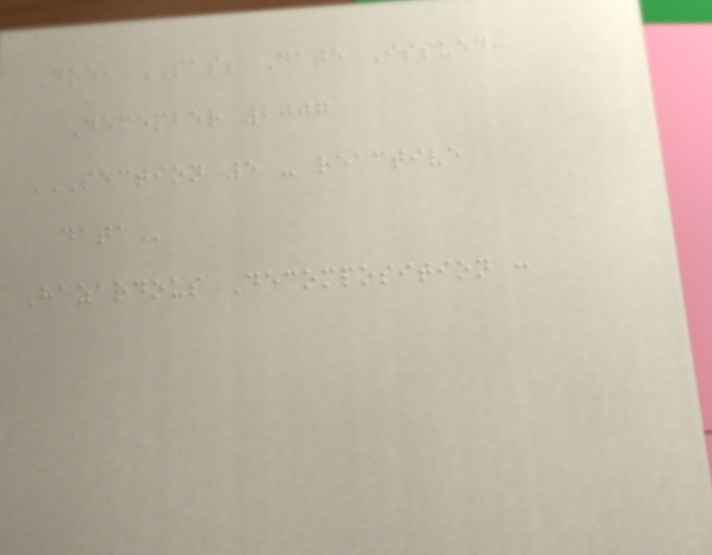Doe, SAS; Date Issued:
December 2007
SECTION 5 - REACTIVE
DATA
Hazardous Decomposition :
